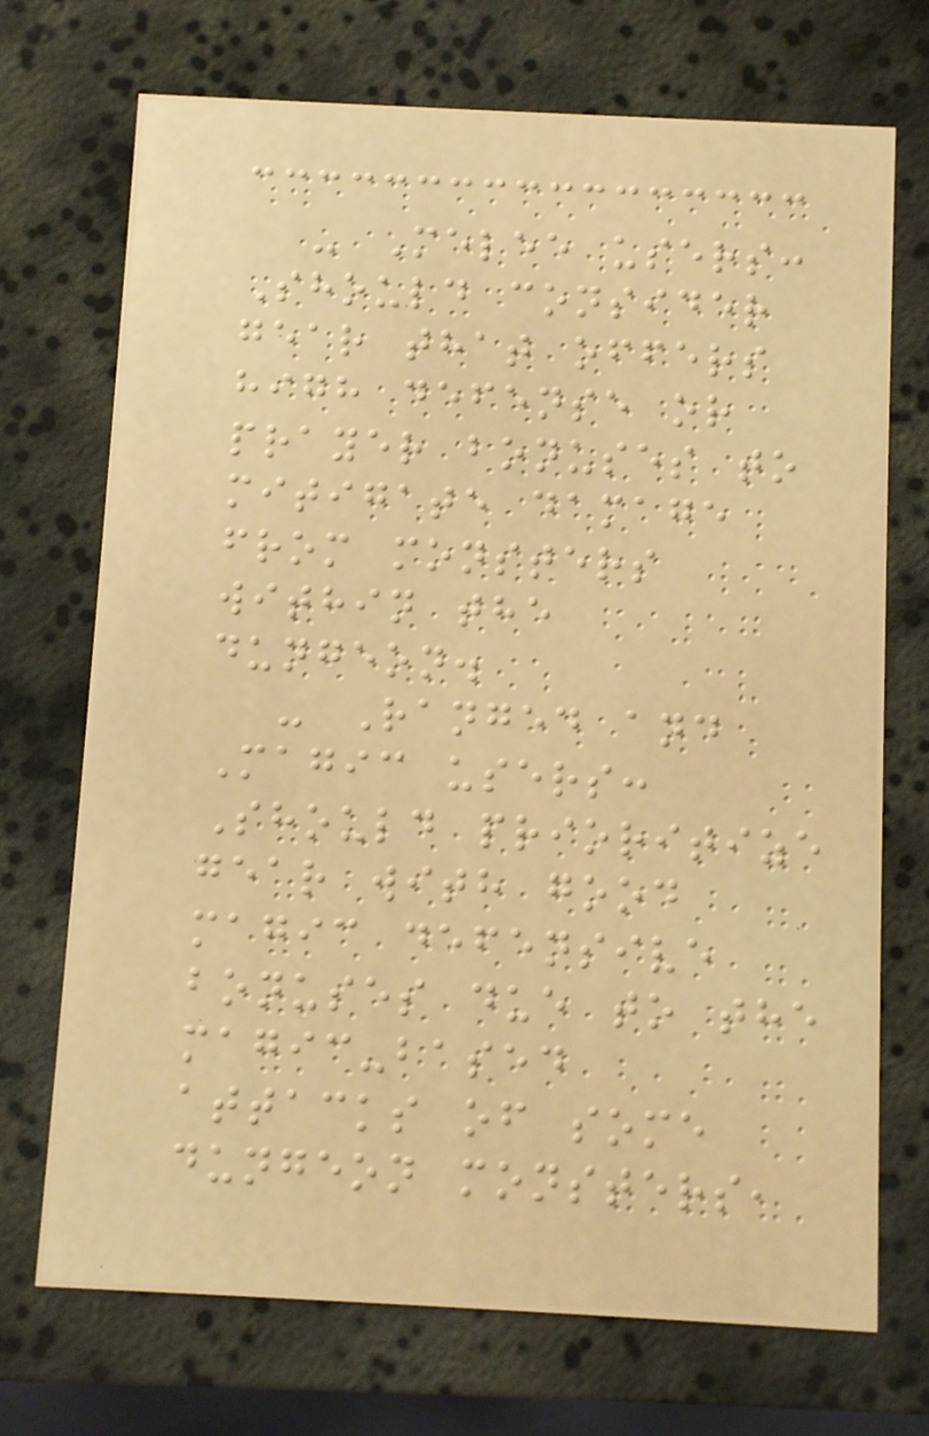- Melee users:
Should consider
gear that offers
high defense or
prayer bonuses to
mitigate damage
from monsters
within the
dungeon.
- Ranged and
Magic users:
Should prioritize
gear with good
magic defensive
bonuses due to the
magic-based
attacks of some
dungeon monsters,
